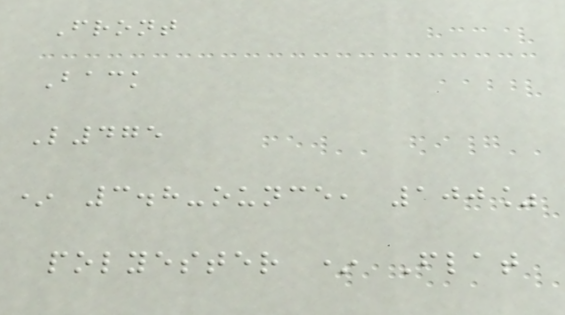Front
Back
L475
* 3.8-ounce, 100%
polyester * Flat
